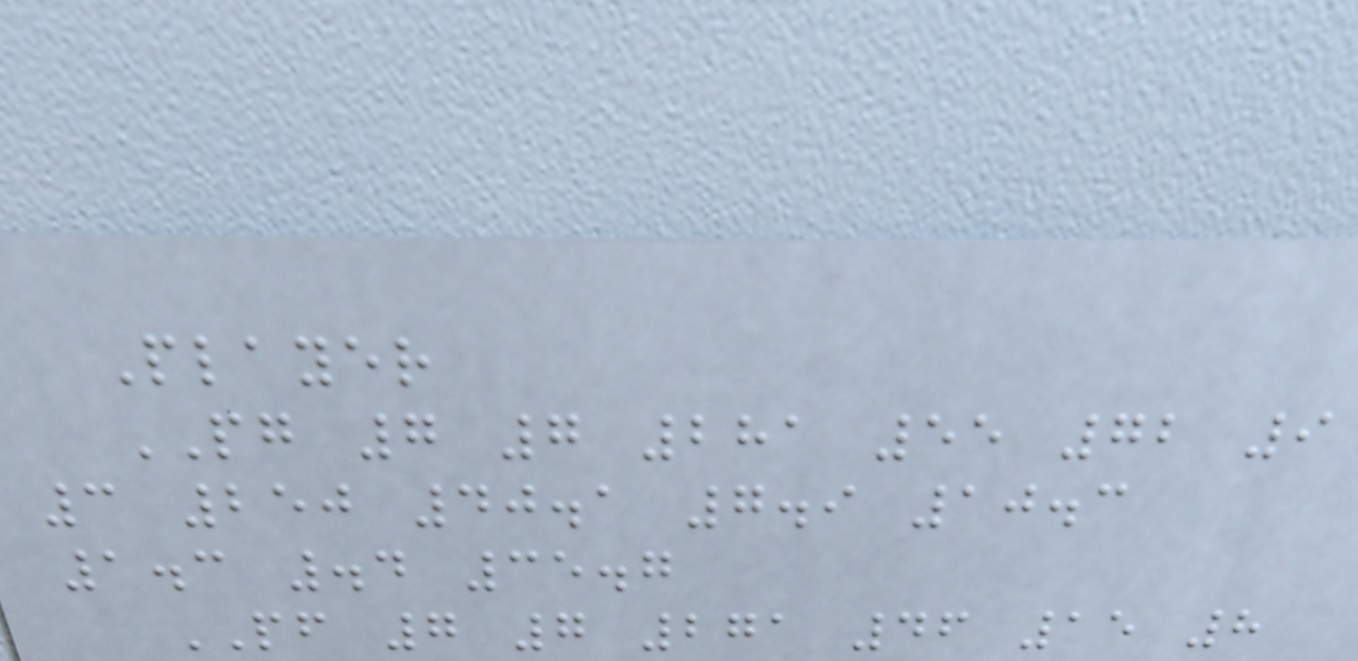Player
PG 7 7 281 55 72 9
3 250 40.1 7.9 10.3
1.3 .4 35.7
PF 7 7 271 46 15 8
